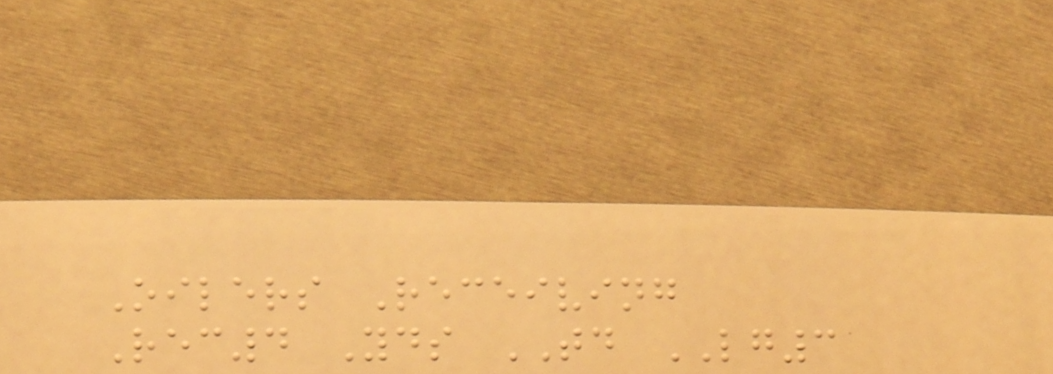Oilers Receiving
Rec4 Yds TD LG3
